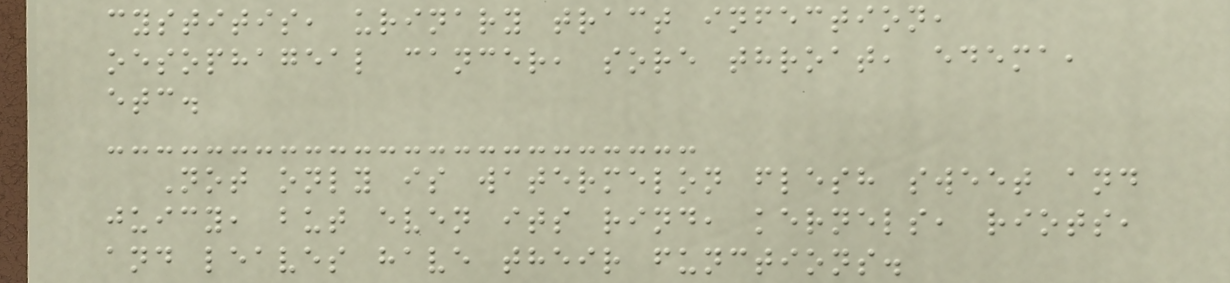cystitis, urinary tract infection,
oesophageal cancer, sore throat, edema,
etc.
Not only is watermelon flesh sweet and
juicy, but even its rind, kernels, riots,
and leaves have their functions.
